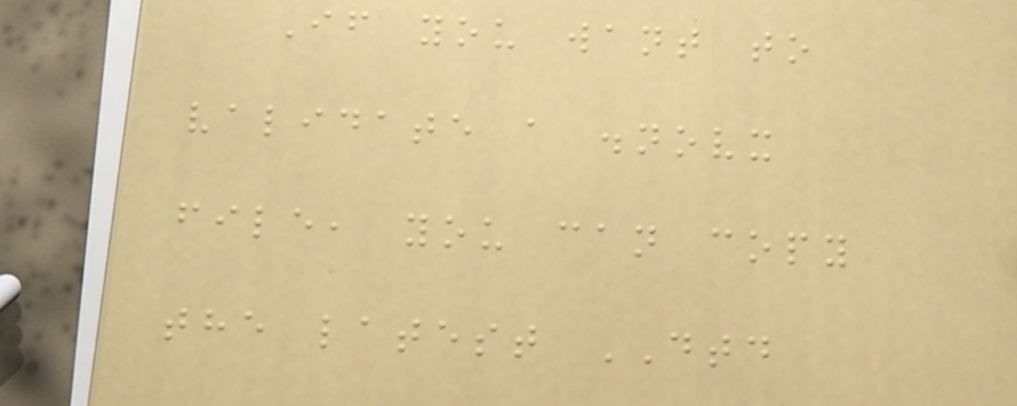If you want to
validate a .novx
file, you can copy
the latest DTD
